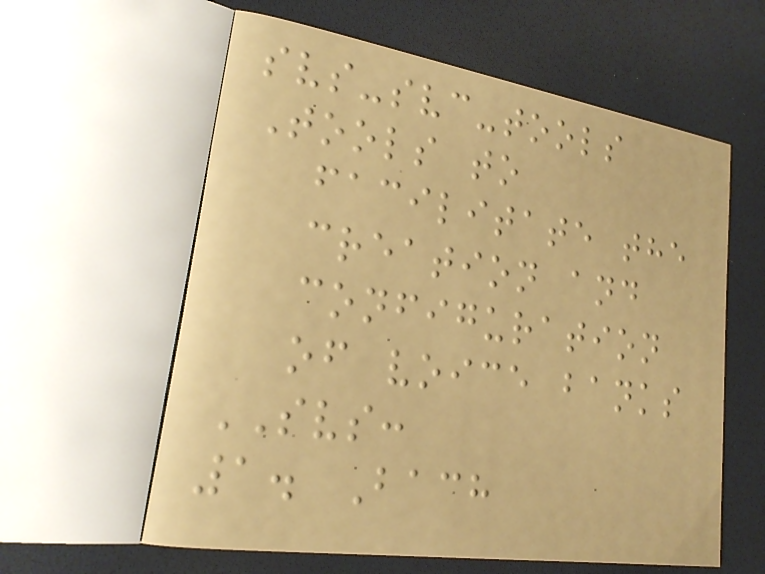svs-svc-tools
Tools to
facilitate the
creation and
configuration
of voice banks
SVS:
1. Bach
